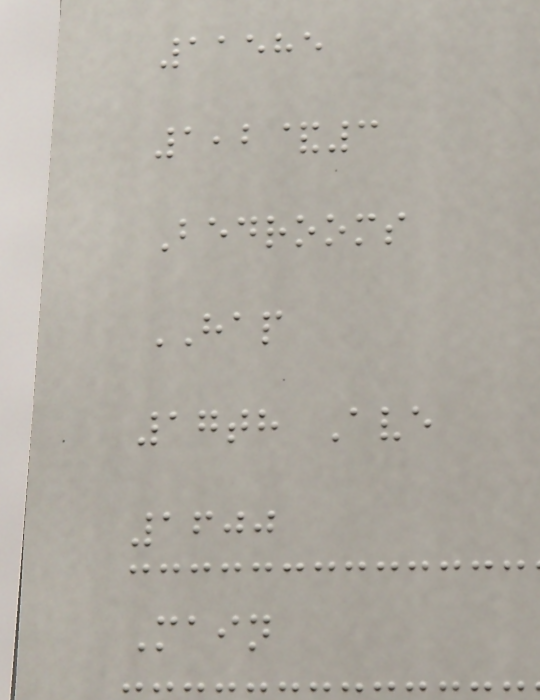11585
1,2&3
Bedrooms
HAP
17th Ave
1600
Main
